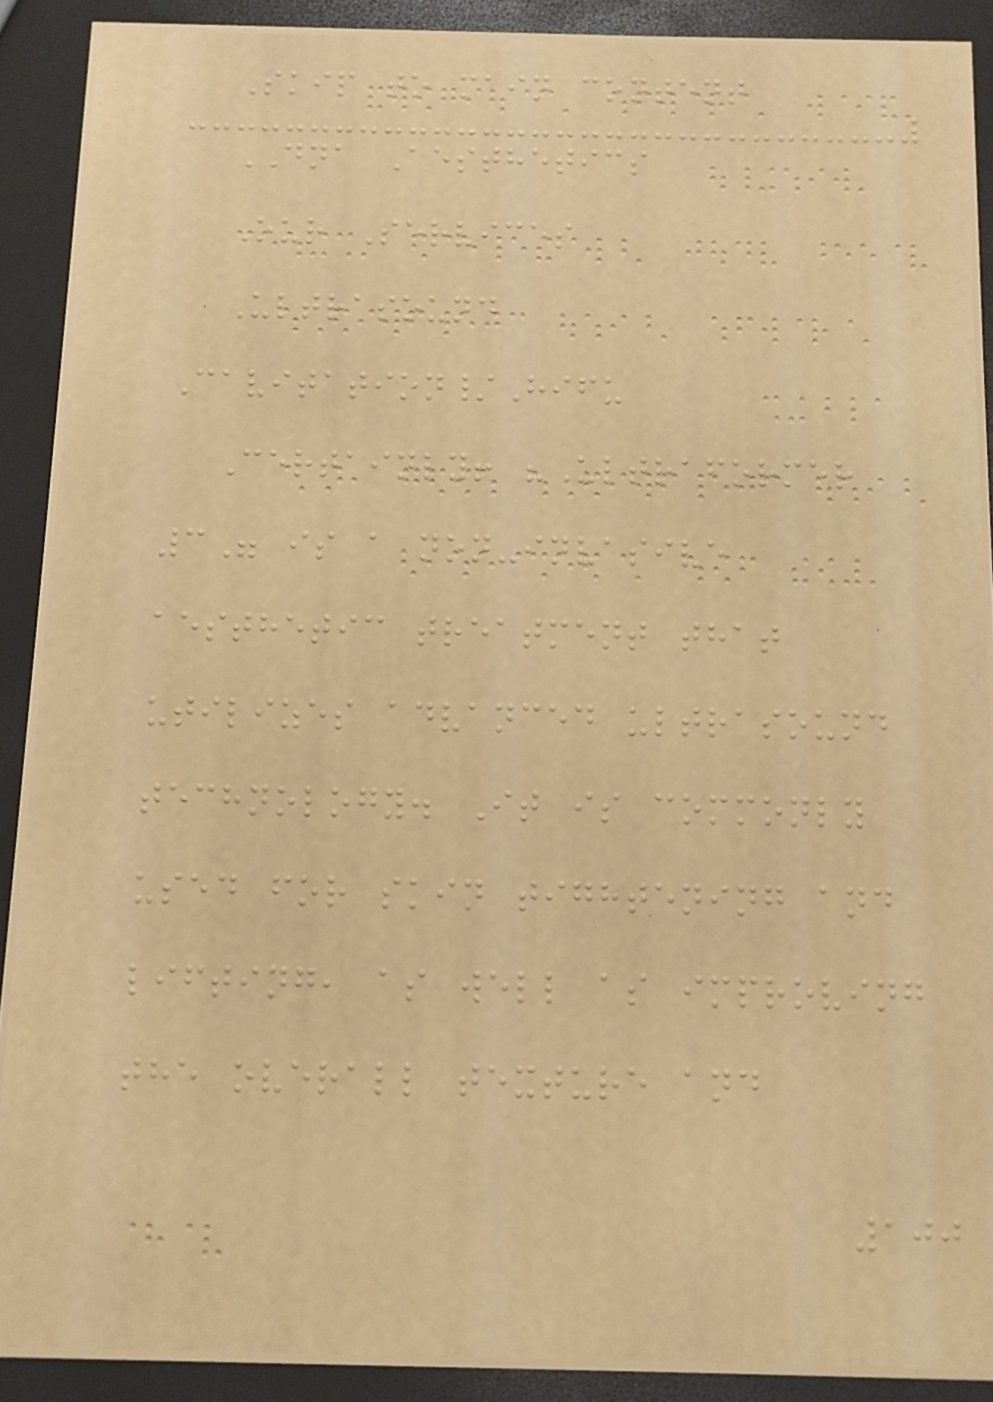Skip to main content
DNA Aesthetics
Our Services
Ultrasound
Cavitation/Hifu
Certainly! "Ultraformer
3" is a non-invasive
aesthetic treatment that
utilizes advanced ultrasound
technology. It is commonly
used for skin tightening and
lifting, as well as improving
the overall texture and
100
